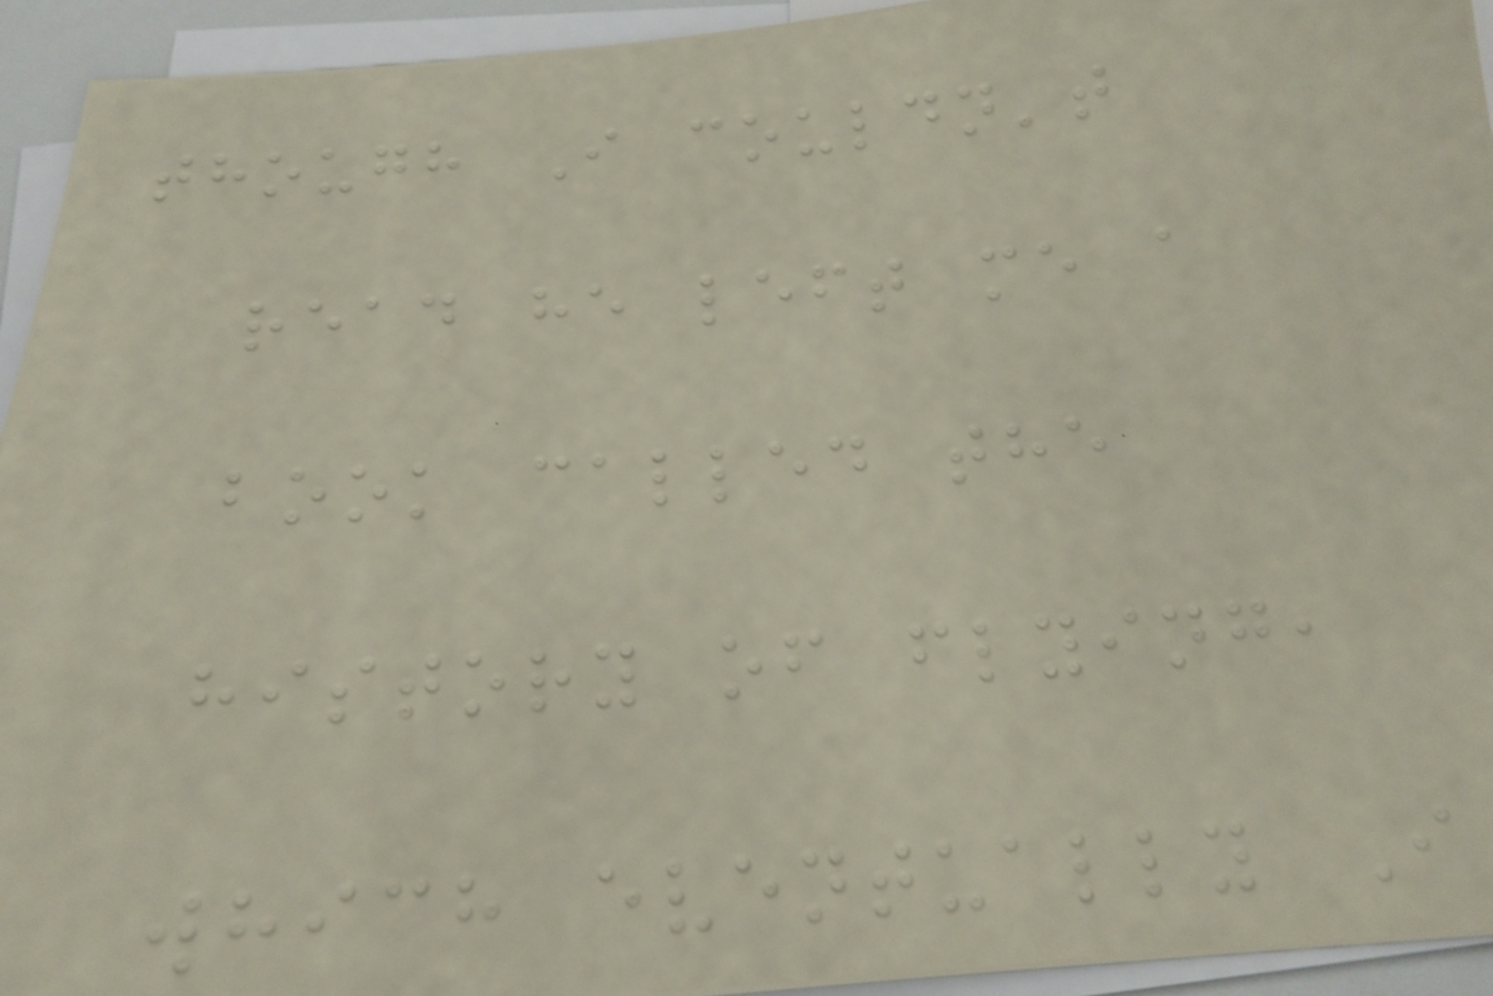though I couldn't
read he left me a
book called the
history of flying,
which eventually I
